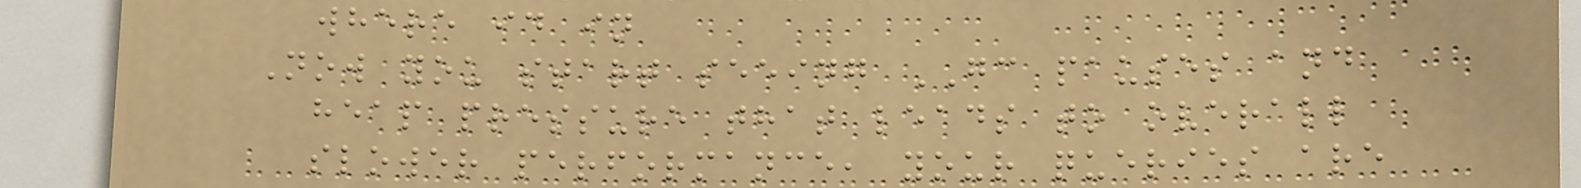where id in
Now you start seeing GC pauses and
heap pressure that leads to overall
slower performance, your queries are
